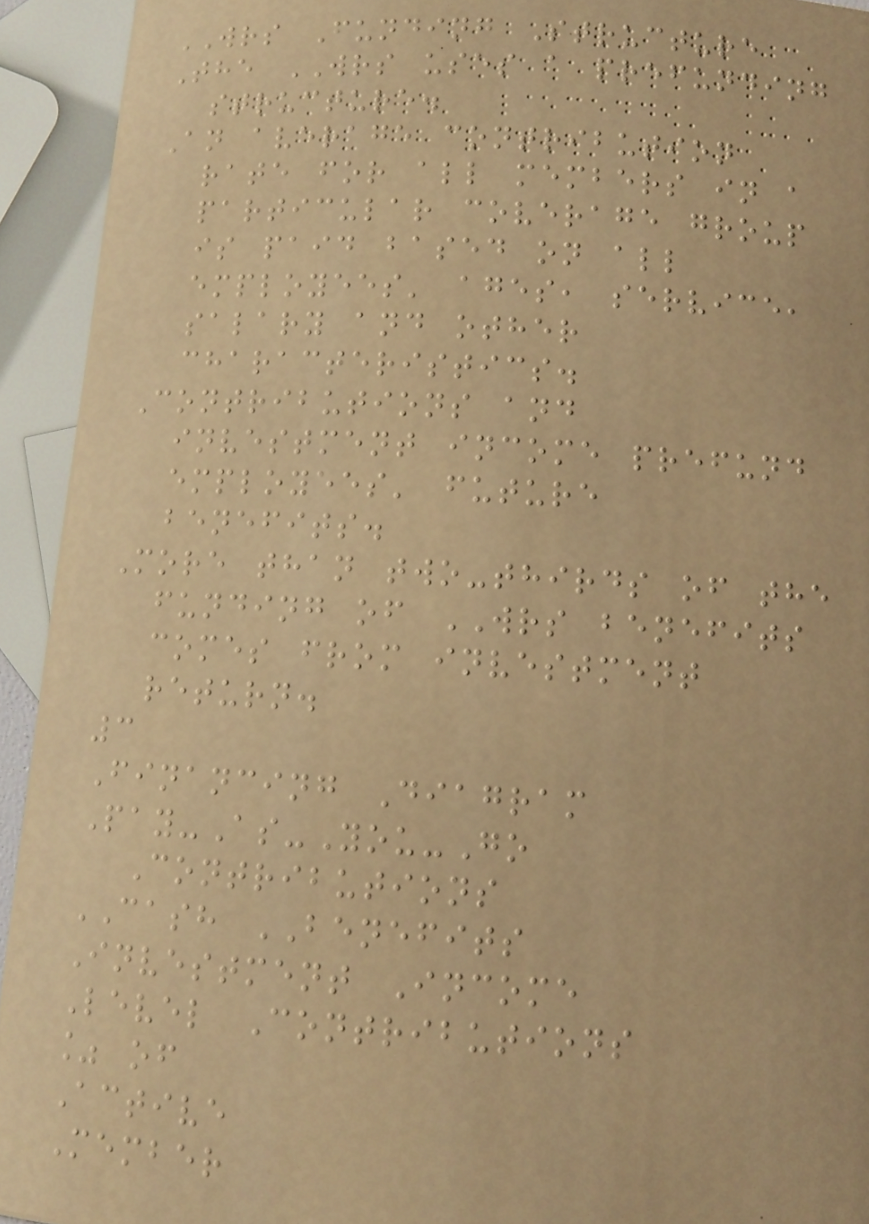WRS Funding Structure
The WRS uses a prefunding
structure.
An average contribution
rate for all members in a
particular coverage group
is paid based on all
employees' ages, service,
salary and other
characteristics.
Contributions and
investment income prefund
employees' future
benefits.
More than two-thirds of the
funding of WRS benefits
comes from investment
return.
3
Financing Diagram
Pay-As-You-Go
Contributions
CASH BENEFITS
Investment Income
Level Contributions
% of
Active
Member
